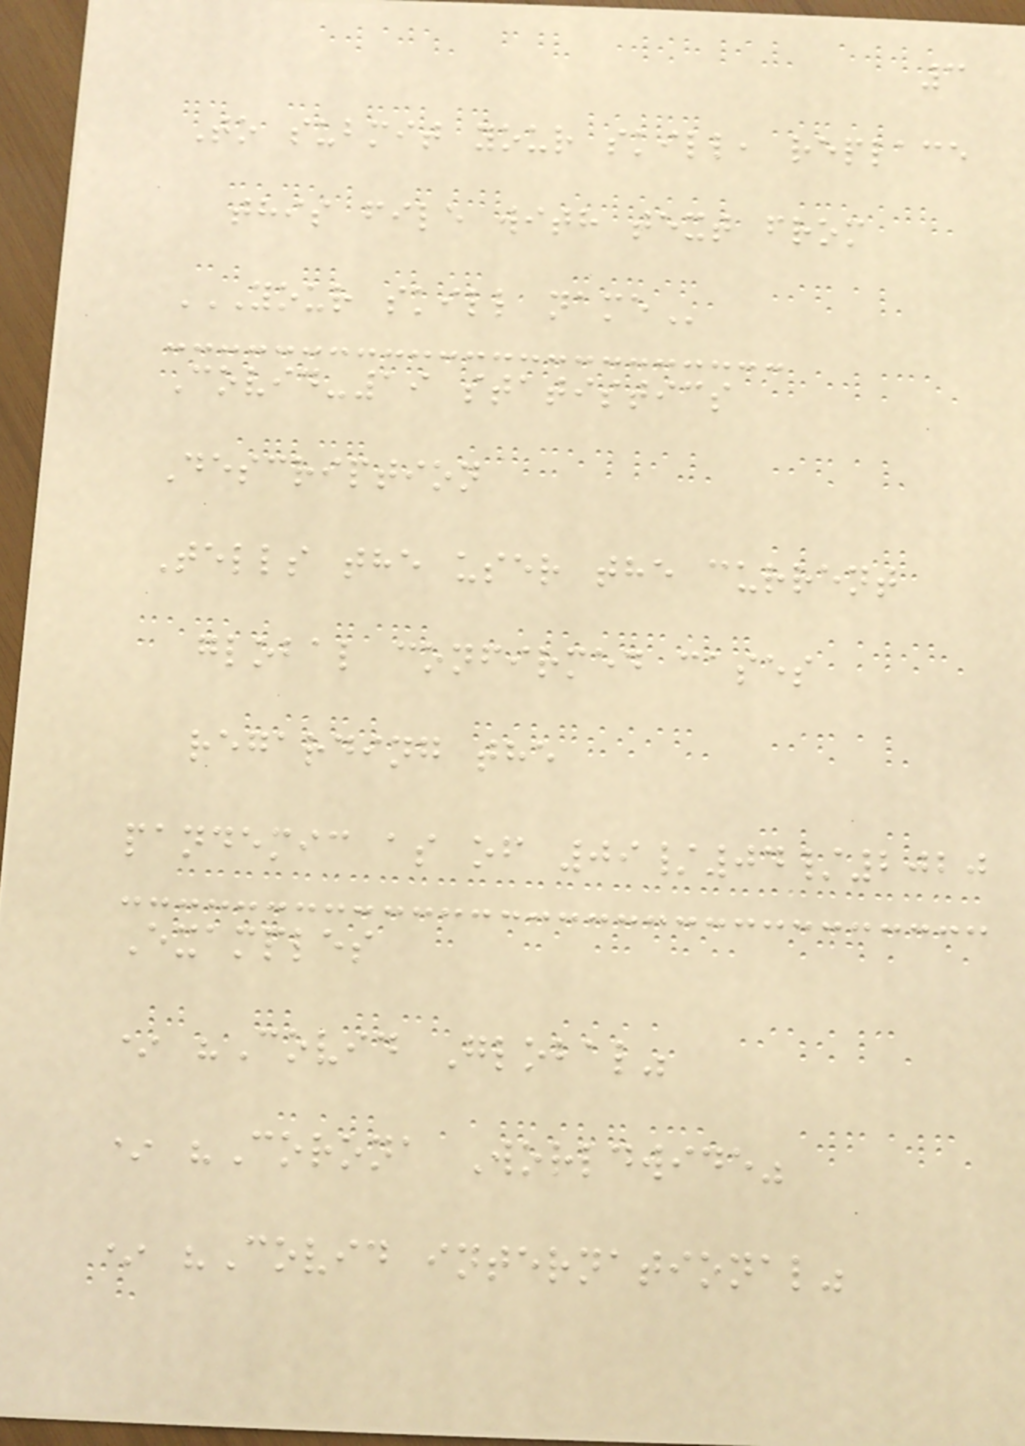3
To submit your skill, replace
this file with text from
YOUR SKILL NAME
Covid-19 statistics
Description
Tells the user the current
global confirmed cases
regarding the
pandemic as of 09/04/2020
Examples
* "Covid Global"
* "Corona Worldwide"
* "Covid international"
